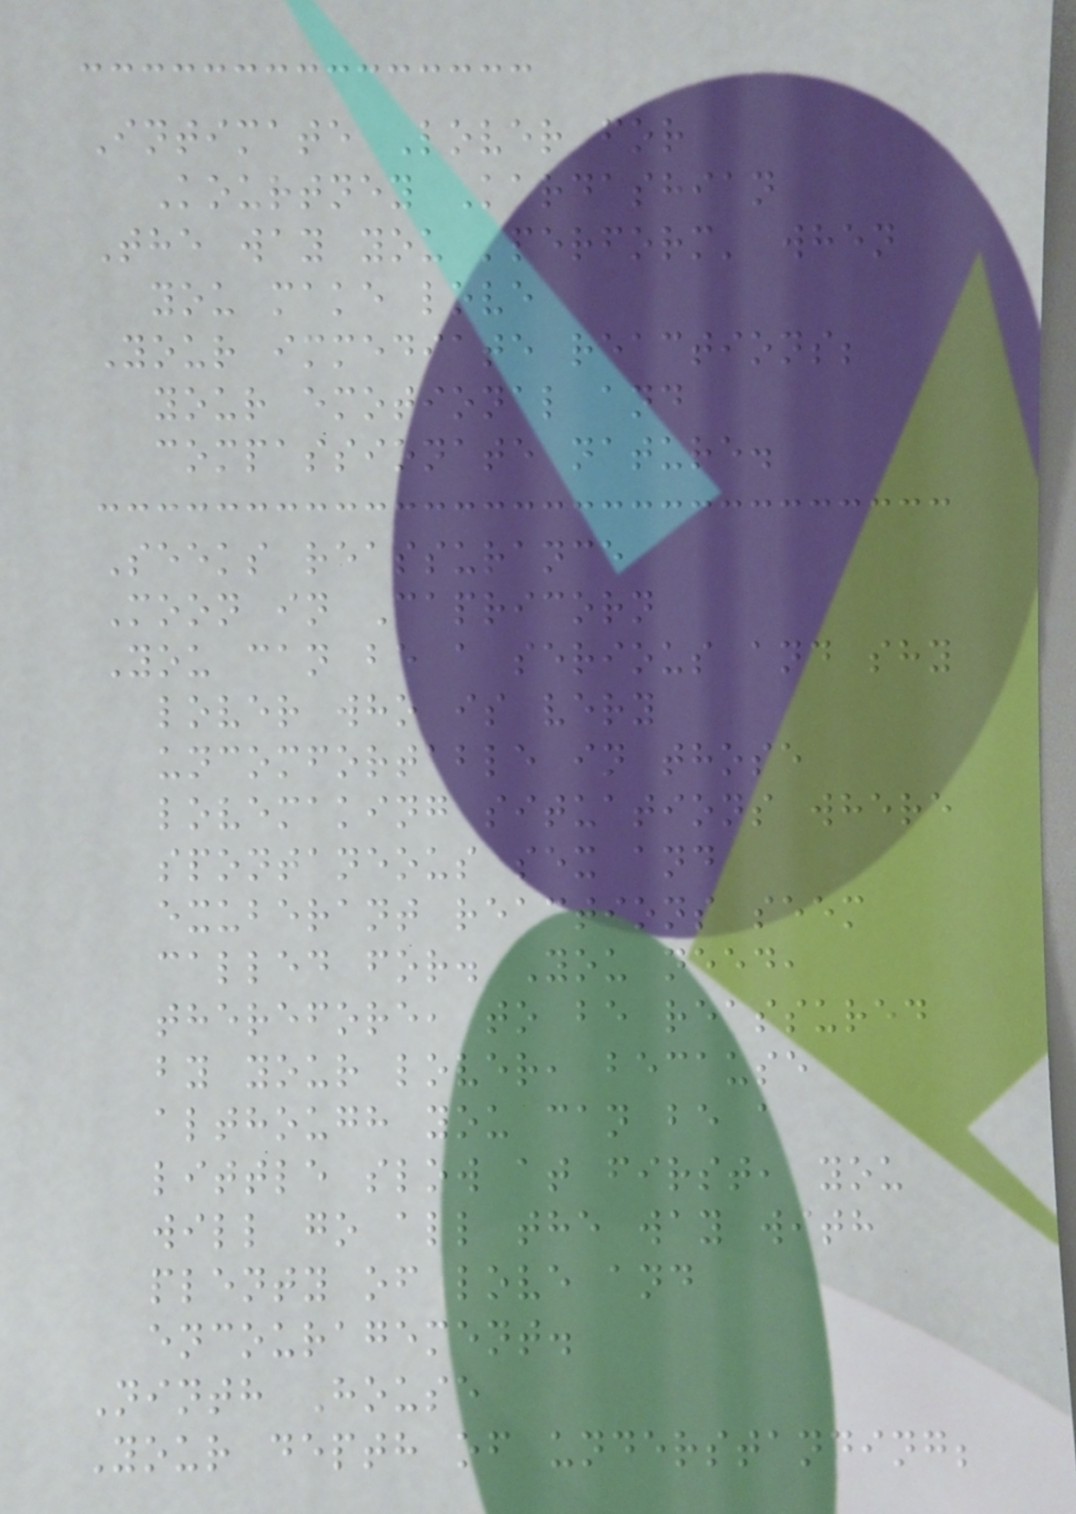Intimate Lover for
Kourtney Kardashian
The way you 'perform' when
you make love
Your immediate reactions;
your emotional and
compassionate nature.
Seeks reassurance
Moon in Capricorn
You can be a serious and shy
lover who is very
uncomfortable in those
lovemaking situations where
spontaneous sex and
exuberant reactions seem
called for. You need,
therefore, to be reassured
by your lover, because
although you can be a
little slow at first, you
will go all the way with
plenty of love and
encouragement.
Ninth House
Your depth of understanding;
